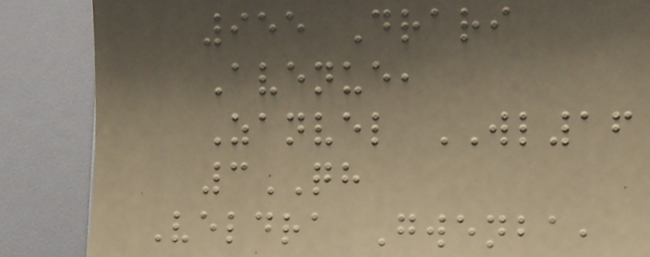955 Drari
Avenue,
Zanvel WL16
3QH
Veldra Gwenba,
